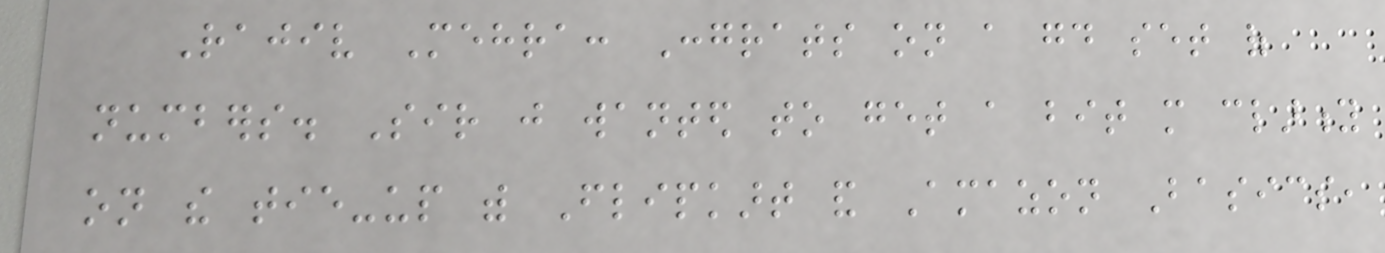Rajiv Mehra: Congrats on a good set of
numbers. Sir just wanted to get a bit more clarity
on the tie-up with Flipkart and Amazon Basics,
